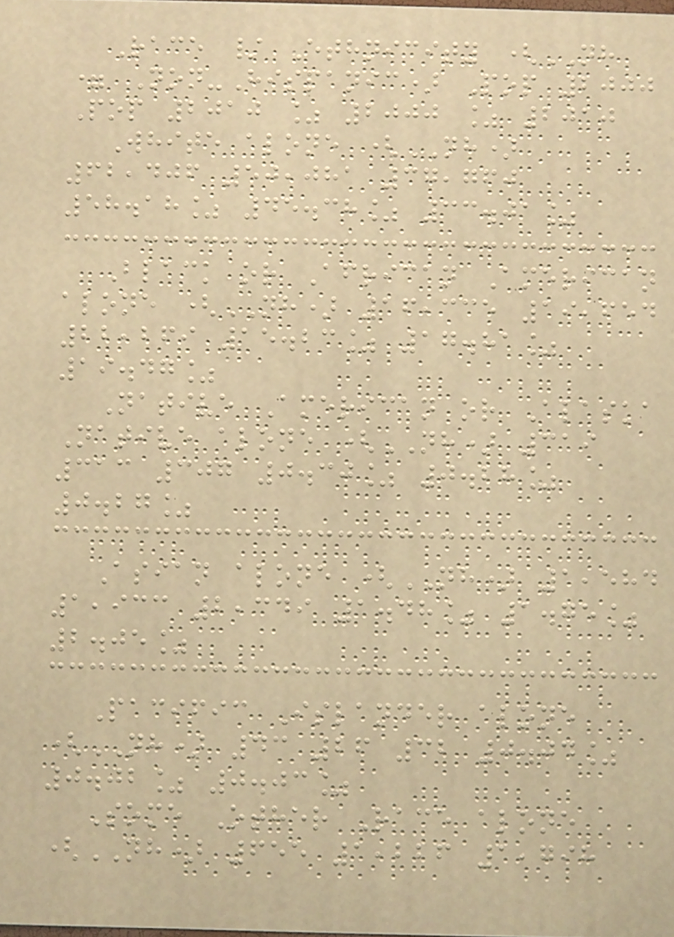Race / Ethnicity (NH
= Non-Hispanic) Pop 2000
Pop 2010 % 2000 % 2010
White alone (NH)
62,406 50,081 37,760
58.18% 45.38% 33.01%
Black or African American
alone (NH) 16,335 19,654
22,269 15.23% 17.81%
19.47%
Native American or Alaska
Native alone (NH) 319
313 307 0.30% 0.28%
0.27%
Asian alone (NH) 1,584
1,933 2,349 1.48% 1.75%
2.05%
Pacific Islander alone
(NH) 43 26 32 0.04%
0.02% 0.03%
Some Other Race alone
(NH) 655 1,226 1,798
